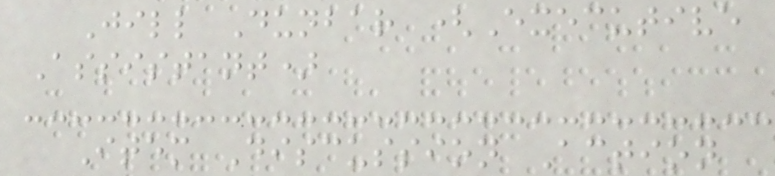Jill Dunbar (Executive
Assistant)
Item Discussion Action
